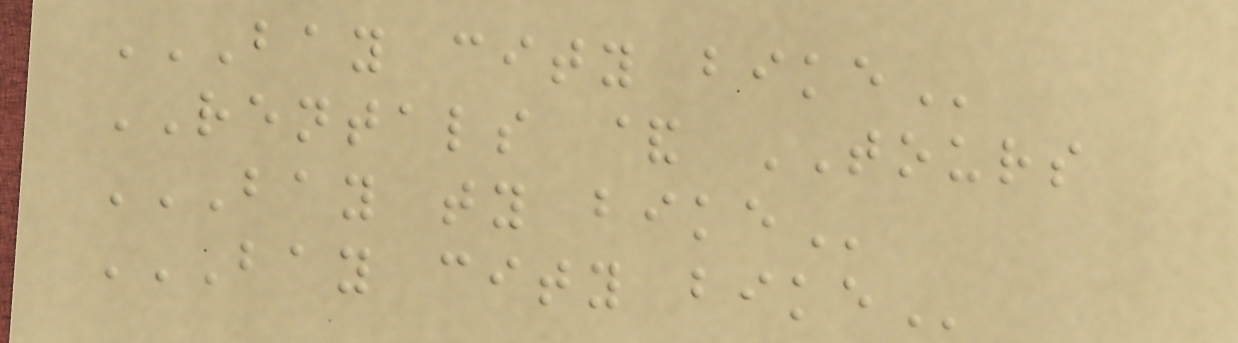BAY CITY BIKE
RENTALS & TOURS
BAY TY BIKE
BAY CITY BIKE
